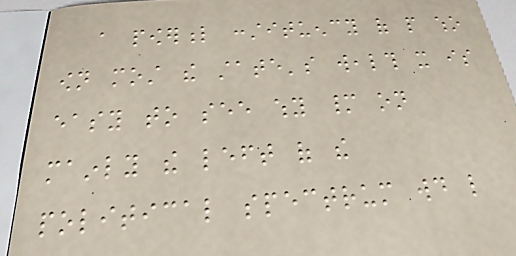a powerful constituency of people who
own most the state's wealth it is
easy to see why many on
mainly the left of the
political spectrum would like
